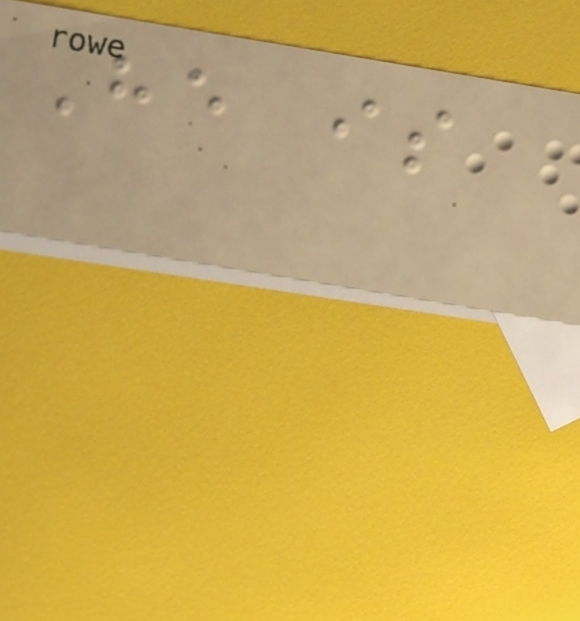He is
